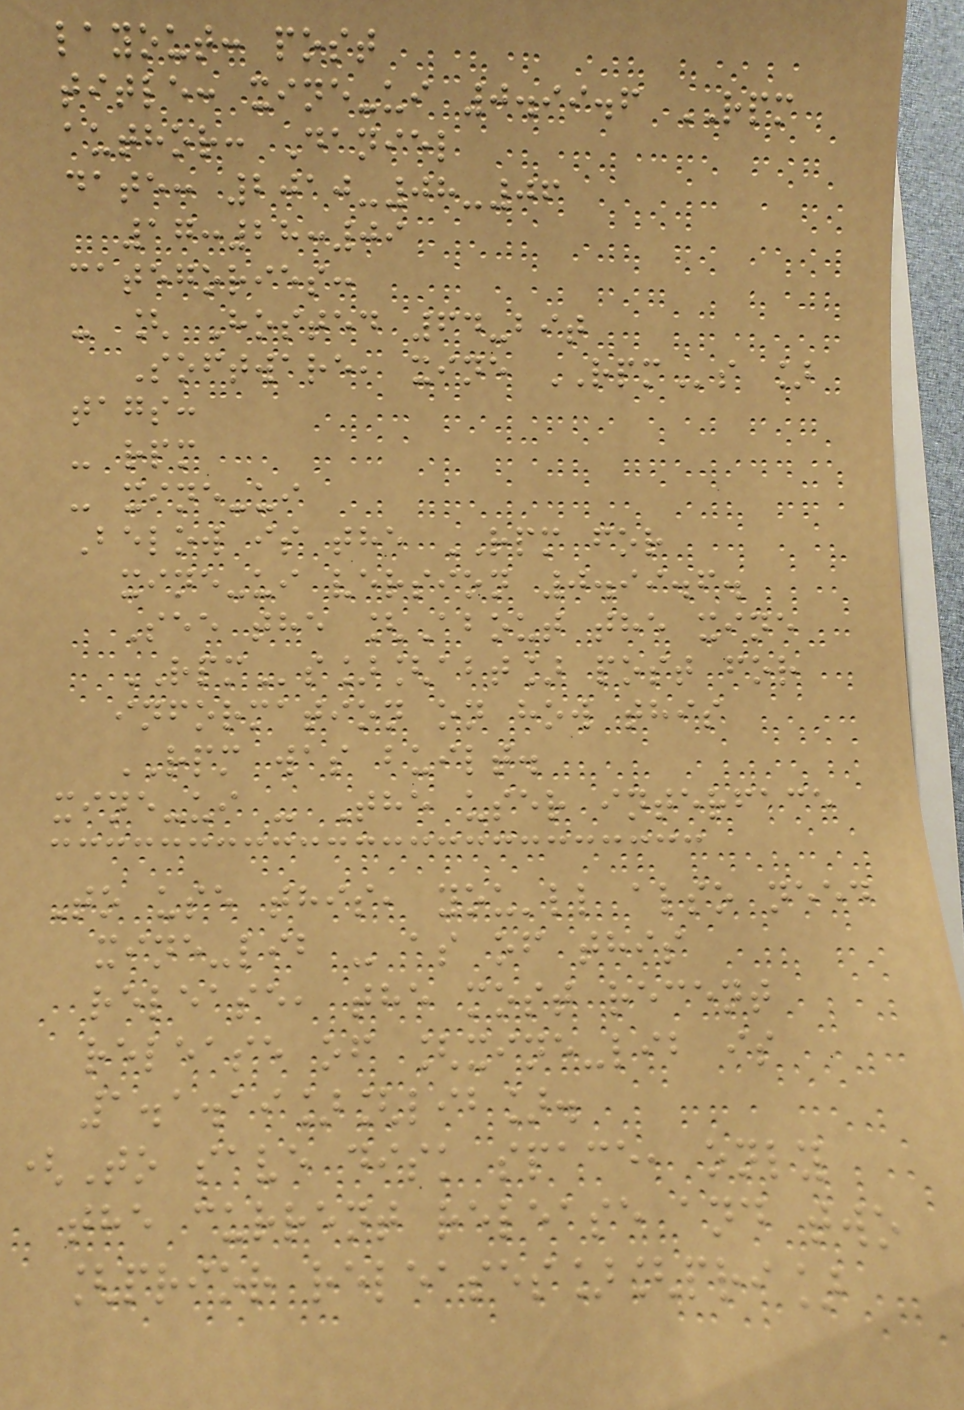layout: post
title: xine-ui 0.99.6 RPM
author: Daniel
date: 2010-08-06
17:28:09
categories:
- [ Hosted 64-bit
Software, xine RPMs ]
tags:
- rpm
- xine-ui
Below is the RPM for
xine-ui version 0.99.6.
See the [About the xine
RPMs][abt] post for
information on how this
RPM was built.
xine-ui - The user interface
To use this, you'll also need
xine-lib - as of this
release, the most recent
release of [xine-lib is
1.1.19][lib].
(To save disk space, only
the current release and two
[prior releases][pri]
